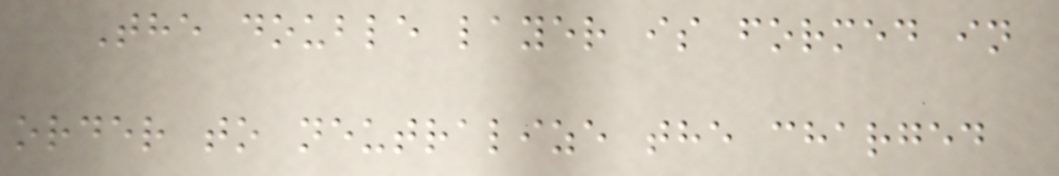The double layer is formed in
order to neutralize the charged
